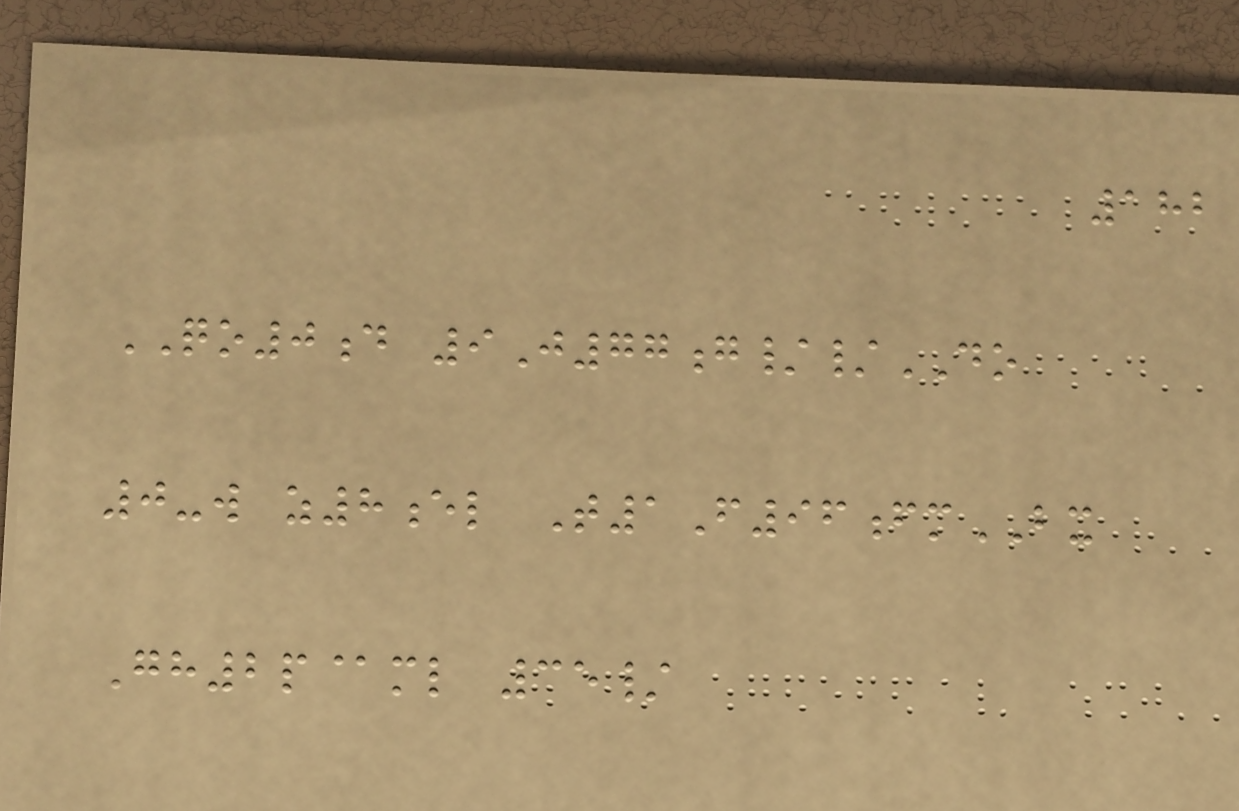182
QO0d 9J77g//DO
0-w z8el T1F96fmBX
Gh2p@ml 35/
